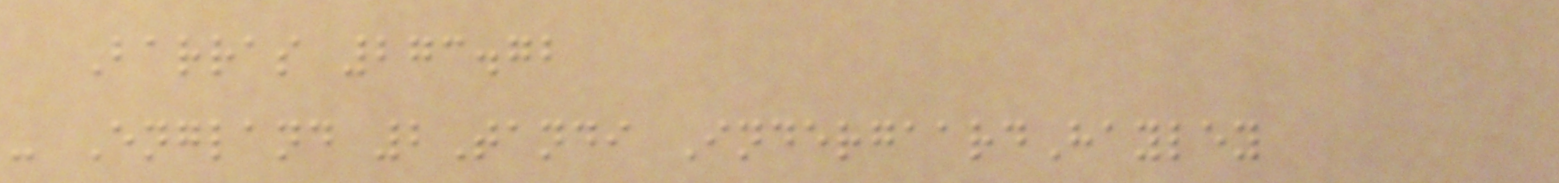Barras 273.72
- England 2Tandi IndergaardHayley
